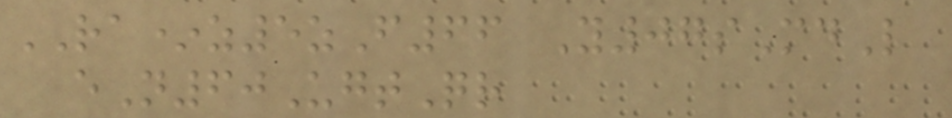RA*z5zF66 Y07sMdL
eN60UgtQr
